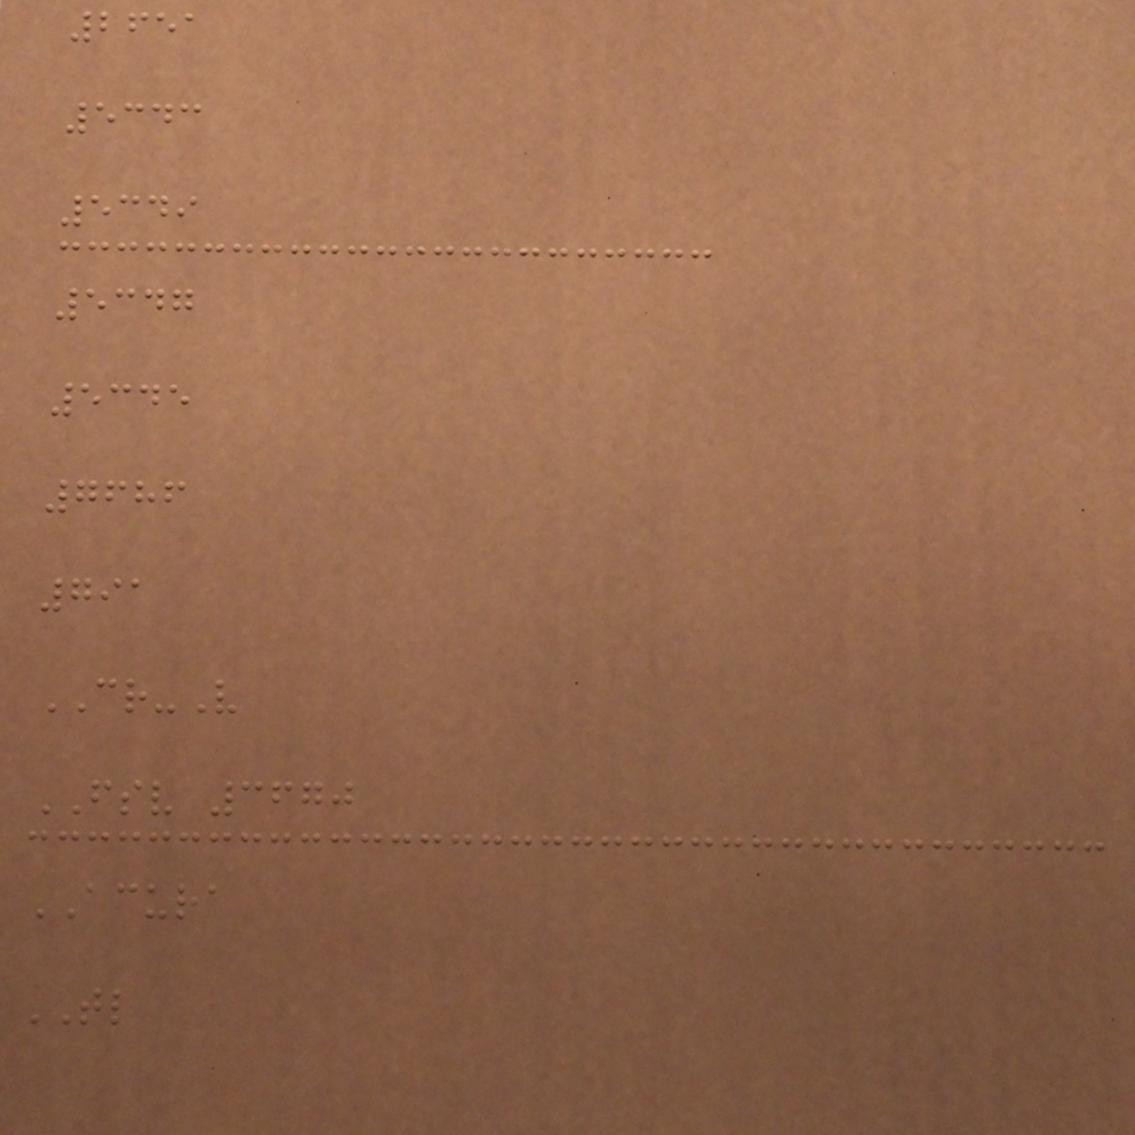2651
5343
5349
5347
5345
7686
791
CR-V
FSV 3670
ACURA
TL
